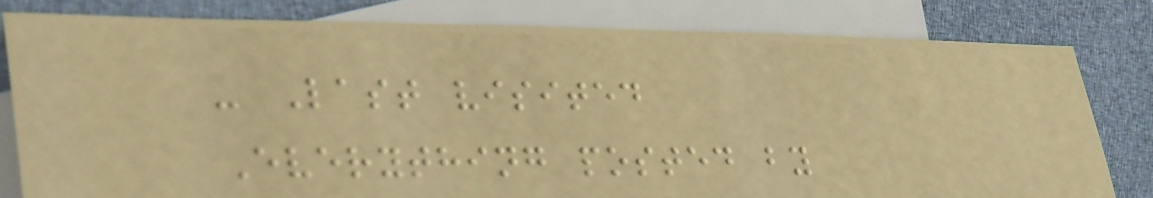- Last visited
Everything posted by
